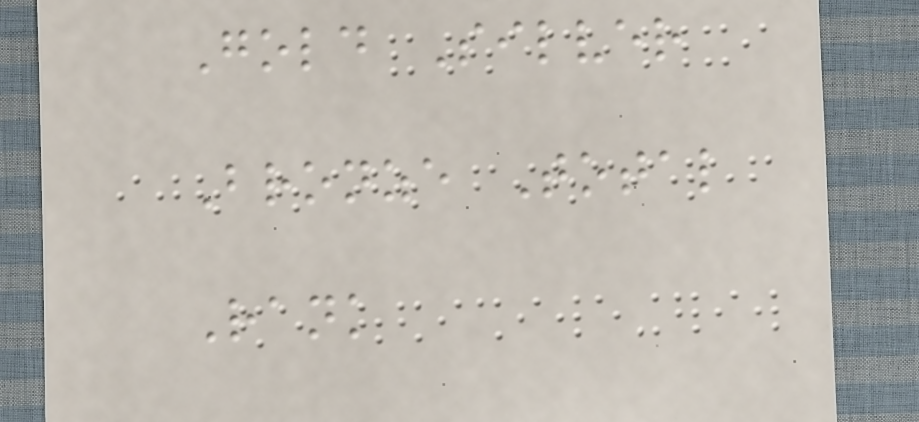Gold Silver
Bronze Total
Rank
